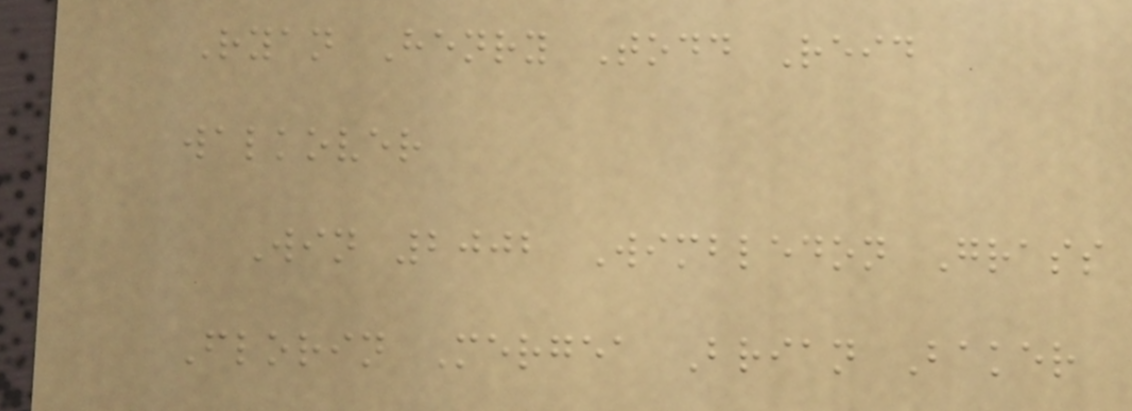Ryan Henry Todd Reid
walkover
Win 2002 Wimbledon Grass
Florin Mergea Brian Baker
